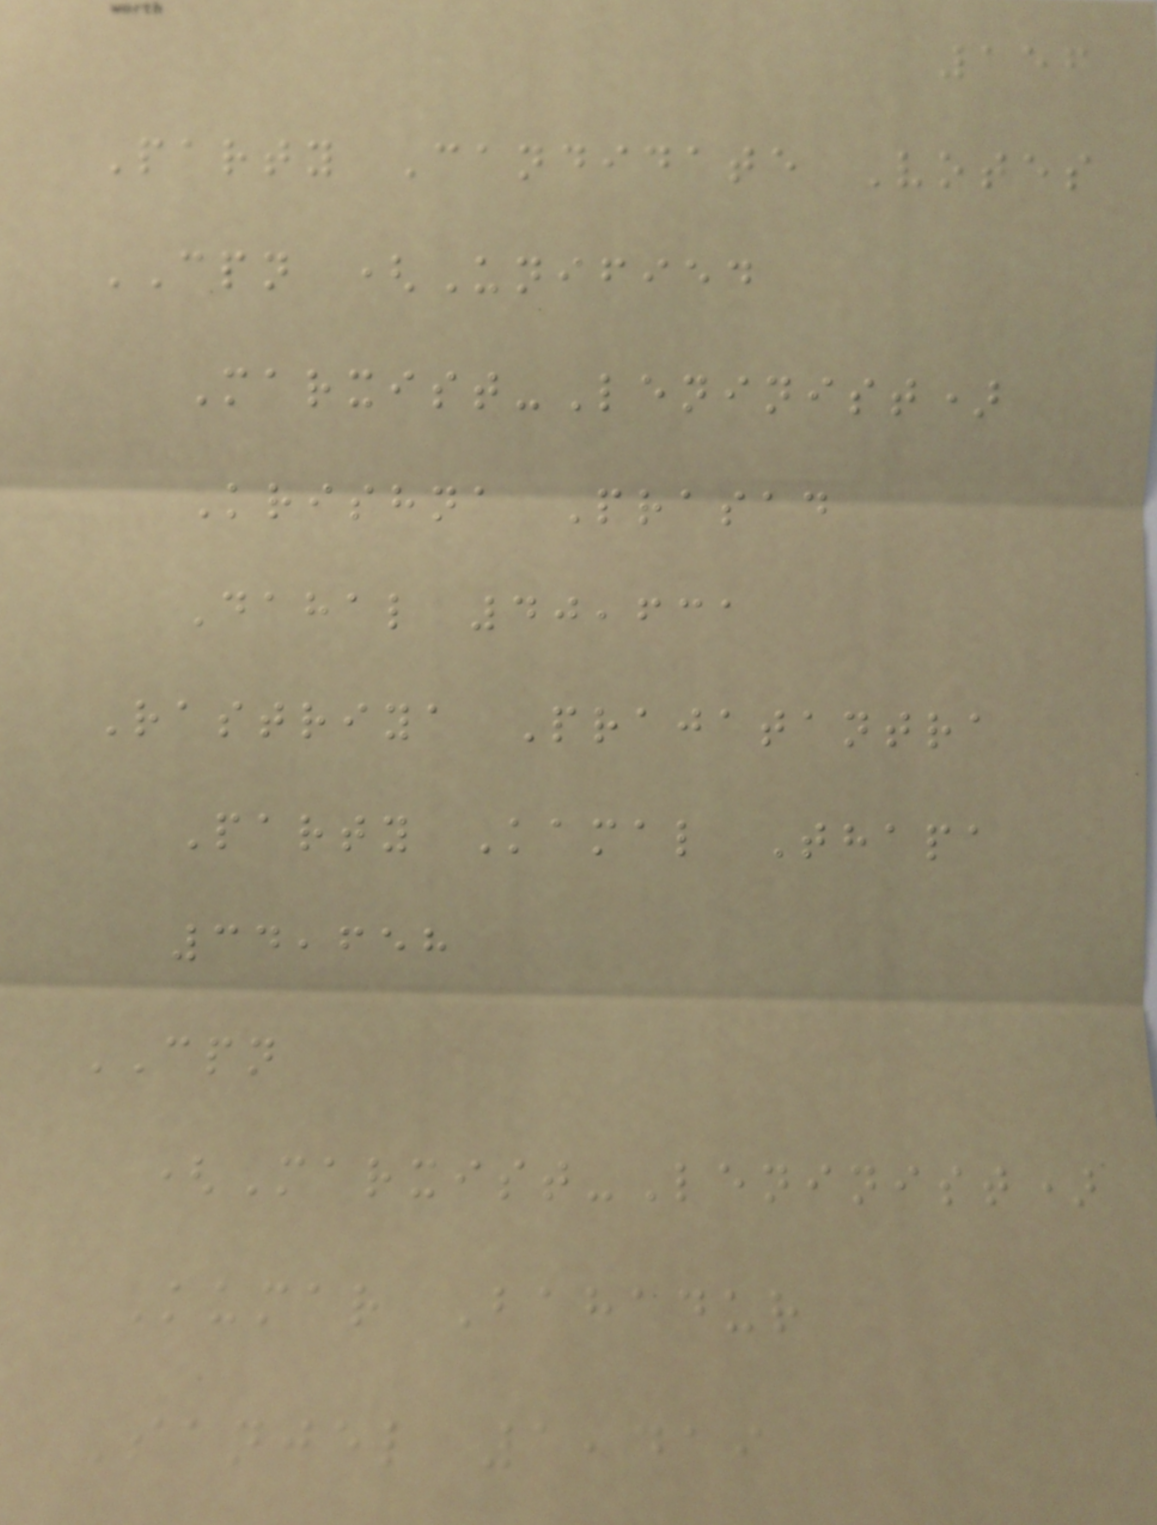156
Party Candidate Votes
CPN (Unified
Marxist-Leninist)
Krishna Prasad
Dahal 40,631
Rastriya Prajatantra
Party Kamal Thapa
34,658
CPN
(Marxist-Leninist)
Kumar Bahadur
Sanjel 1,419
